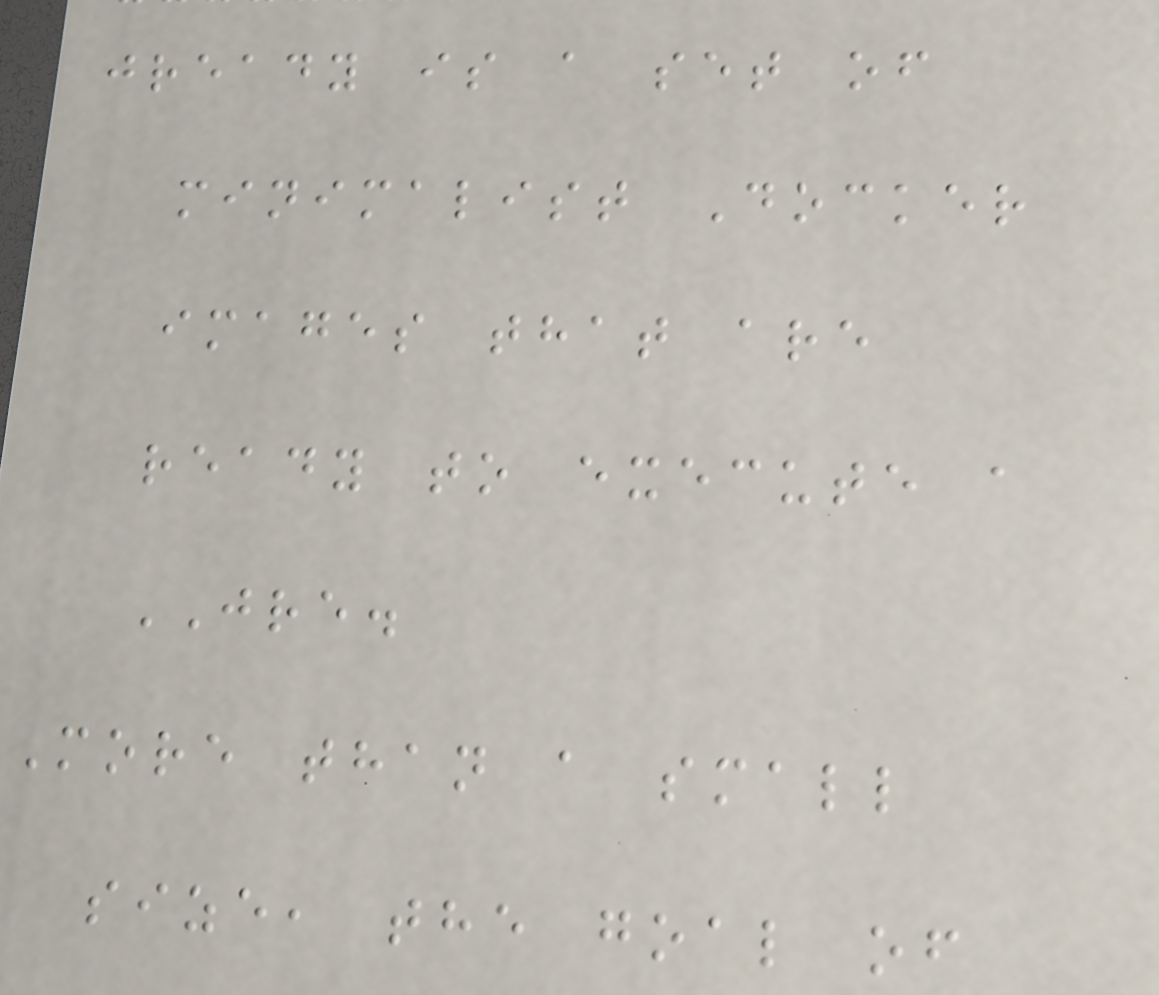jready is a set of
minimalist Docker
images that are
ready to execute a
JRE.
More than a small
size, the goal of
